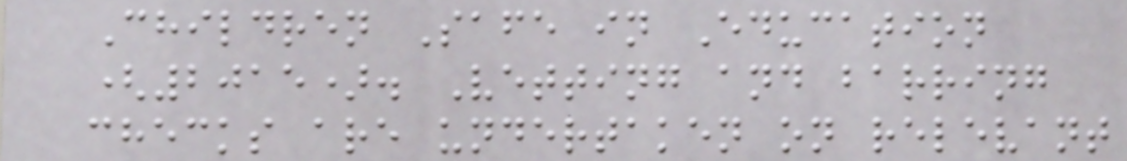Children Safe in Education
(2015). Vetting and barring
checks are undertaken on relevant
